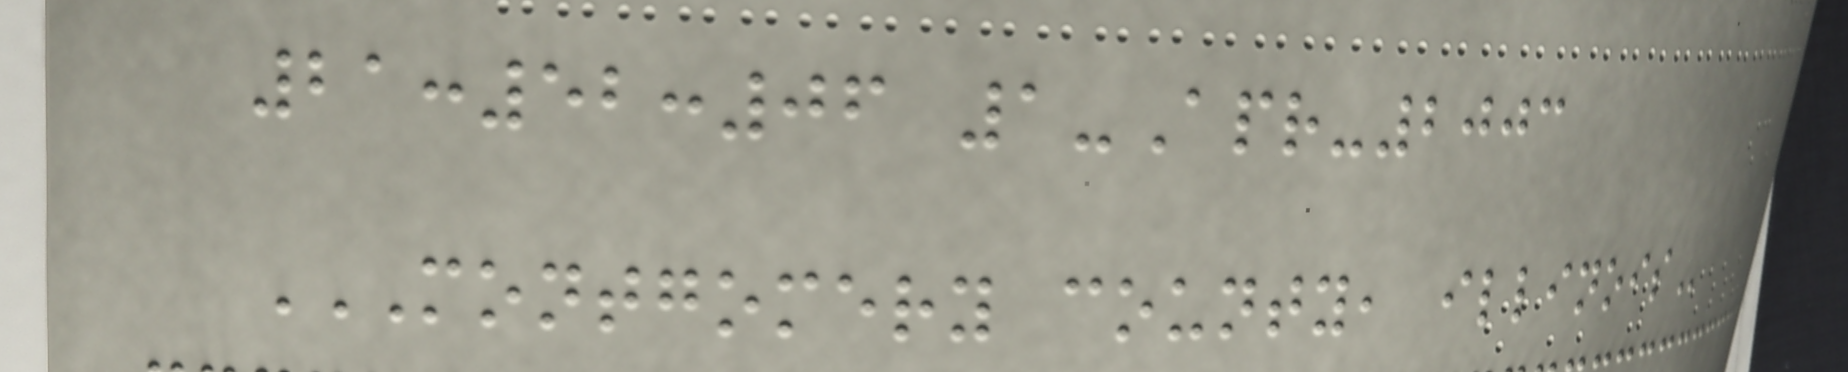21:52:06 1-Apr-2003
MONTGOMERY COUNTY, ILLINOIS
